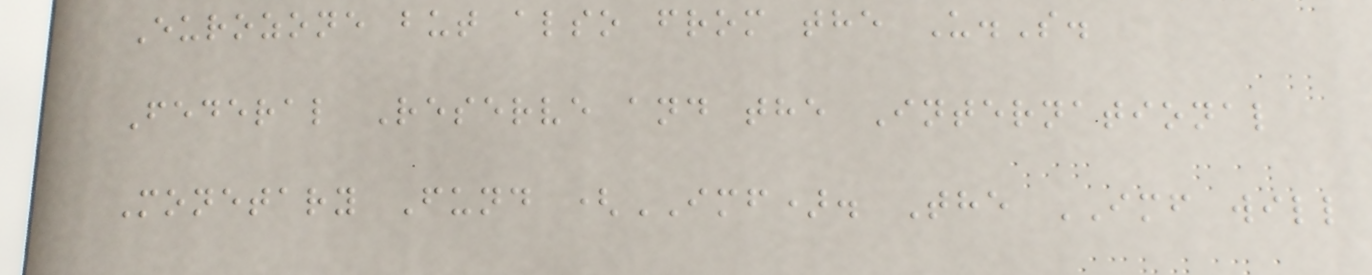Eurozone but also from the U.S.
Federal Reserve and the International
Monetary Fund (IMF). The IMF will
